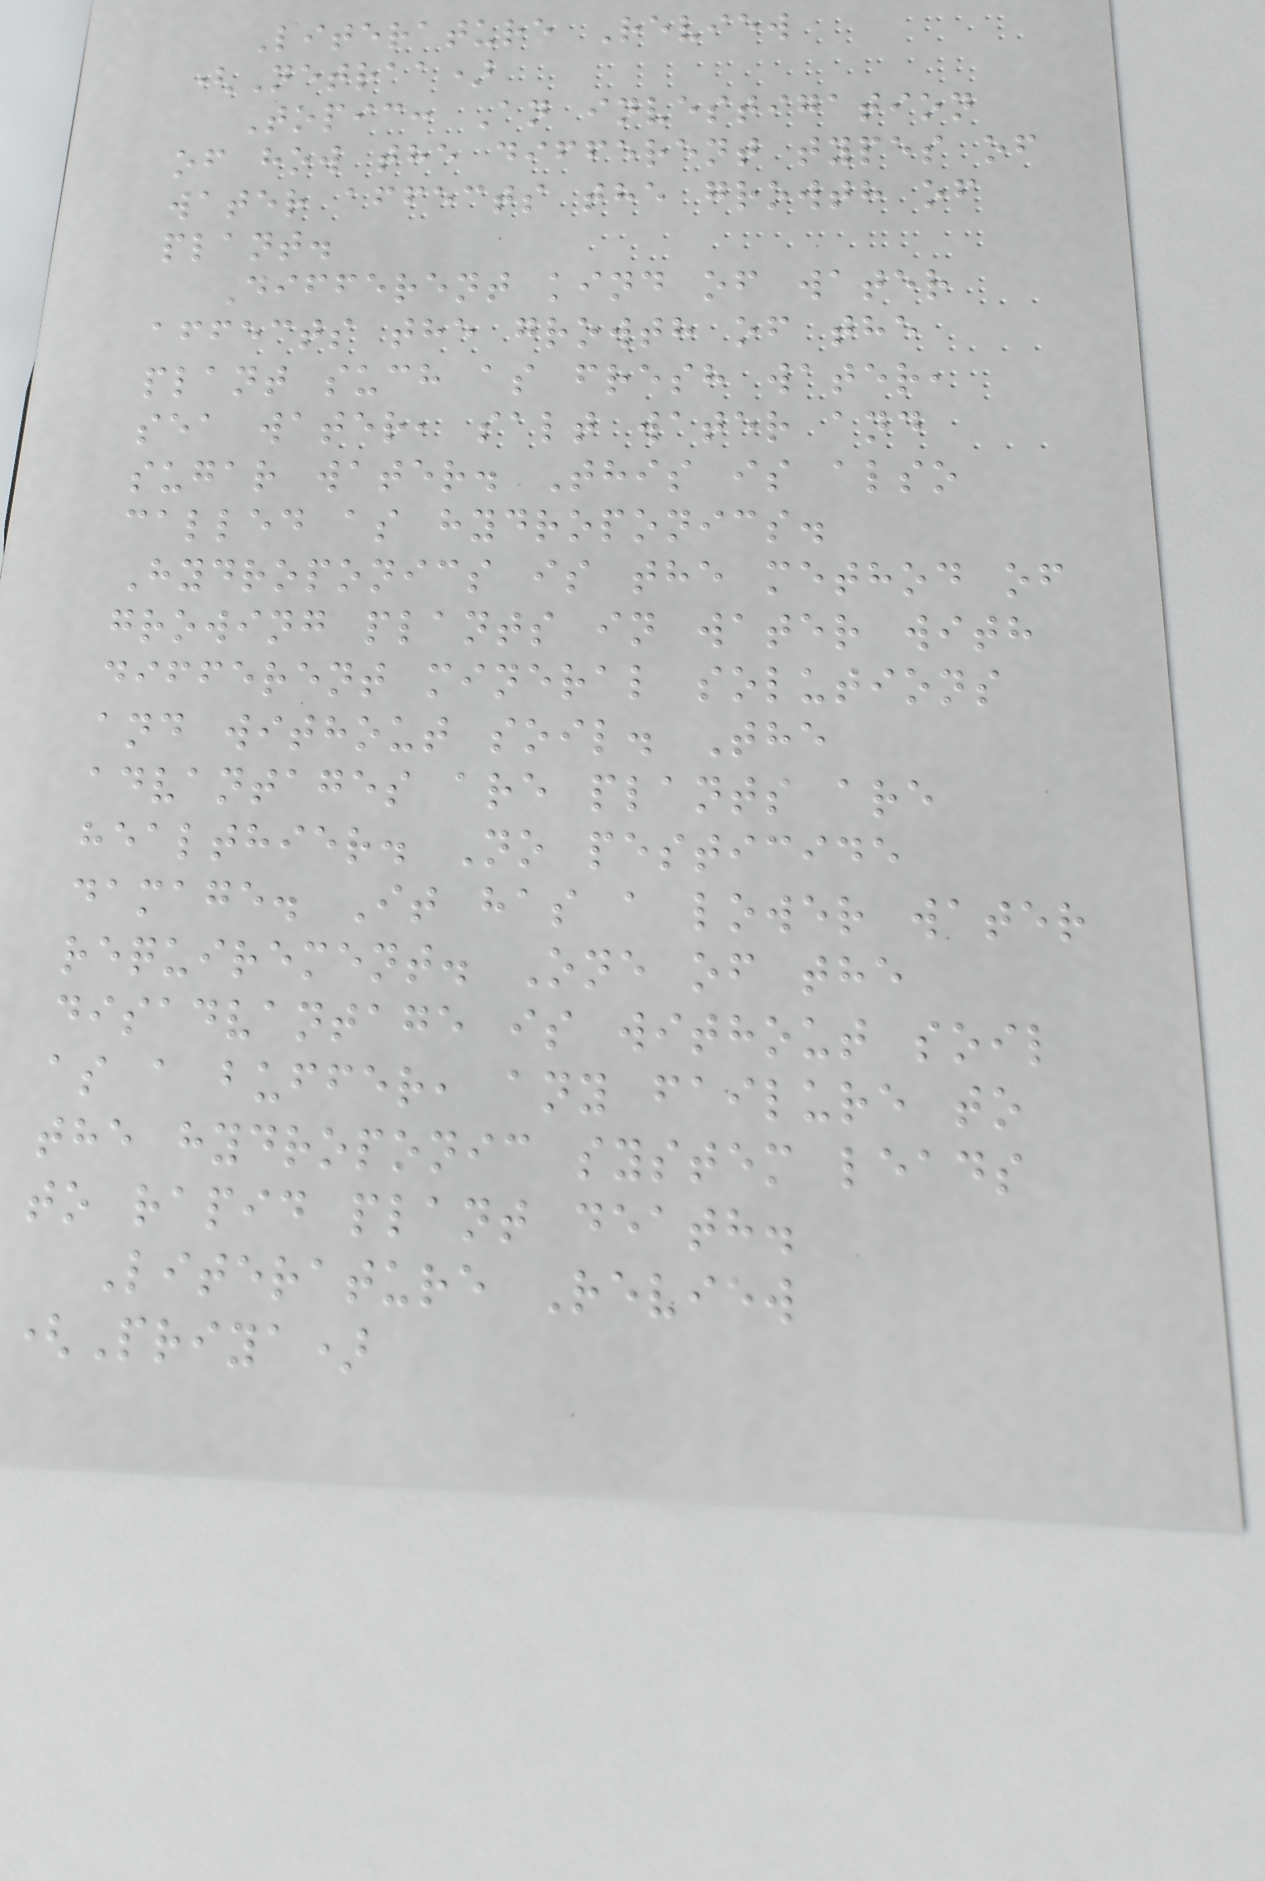Literature Review
(Netraa)
Topic: An investigation
of how the different types of
water affects the growth of
plant.
Different kind of water
affects the growth of the
plant such as fresh water,
sea water, salt water and
sugar water. This is also
called as hydroponics.
Hydroponics is the method of
growing plants in water with
different mineral solutions
and without soil. The
advantages are plants are
healthier. No pesticide
damage. It has a lower water
requirement. One of the
disadvantage is without soil
as a buffer, any failure to
the hydroponic system leads
to rapid plant death.
Literature Review
(Priya)
